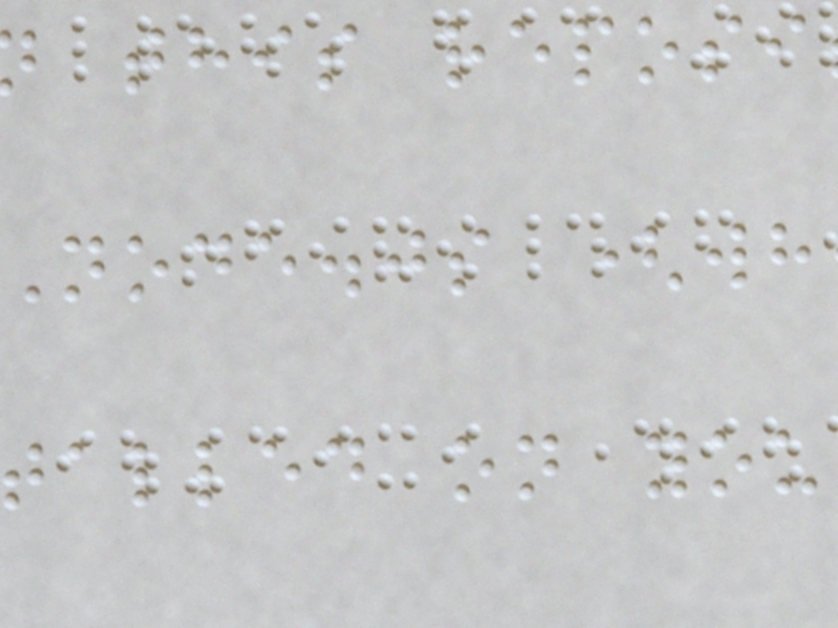this reposi
node.js (wh
talled on you
